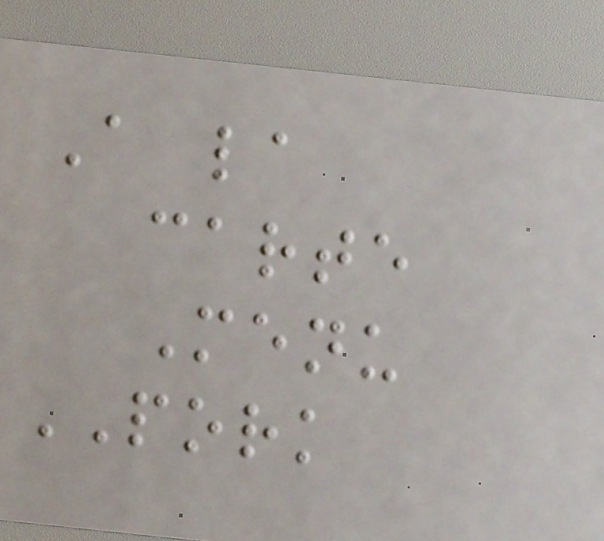A la
carte
Menu
PORK
